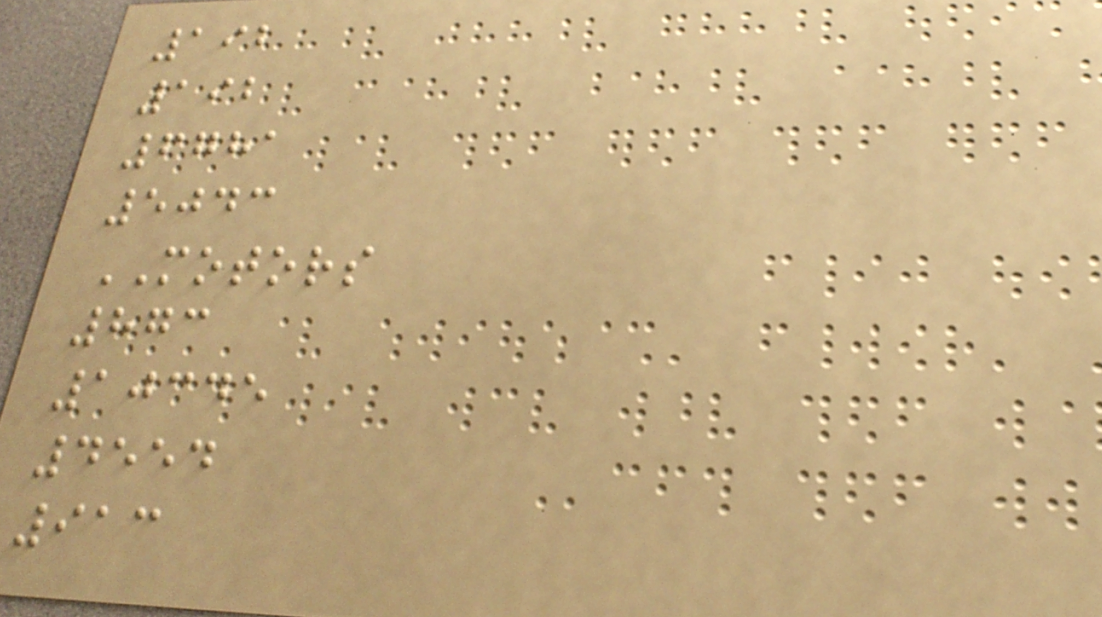192
192
6781
5043
MOTORS
873
10345
4554
913
